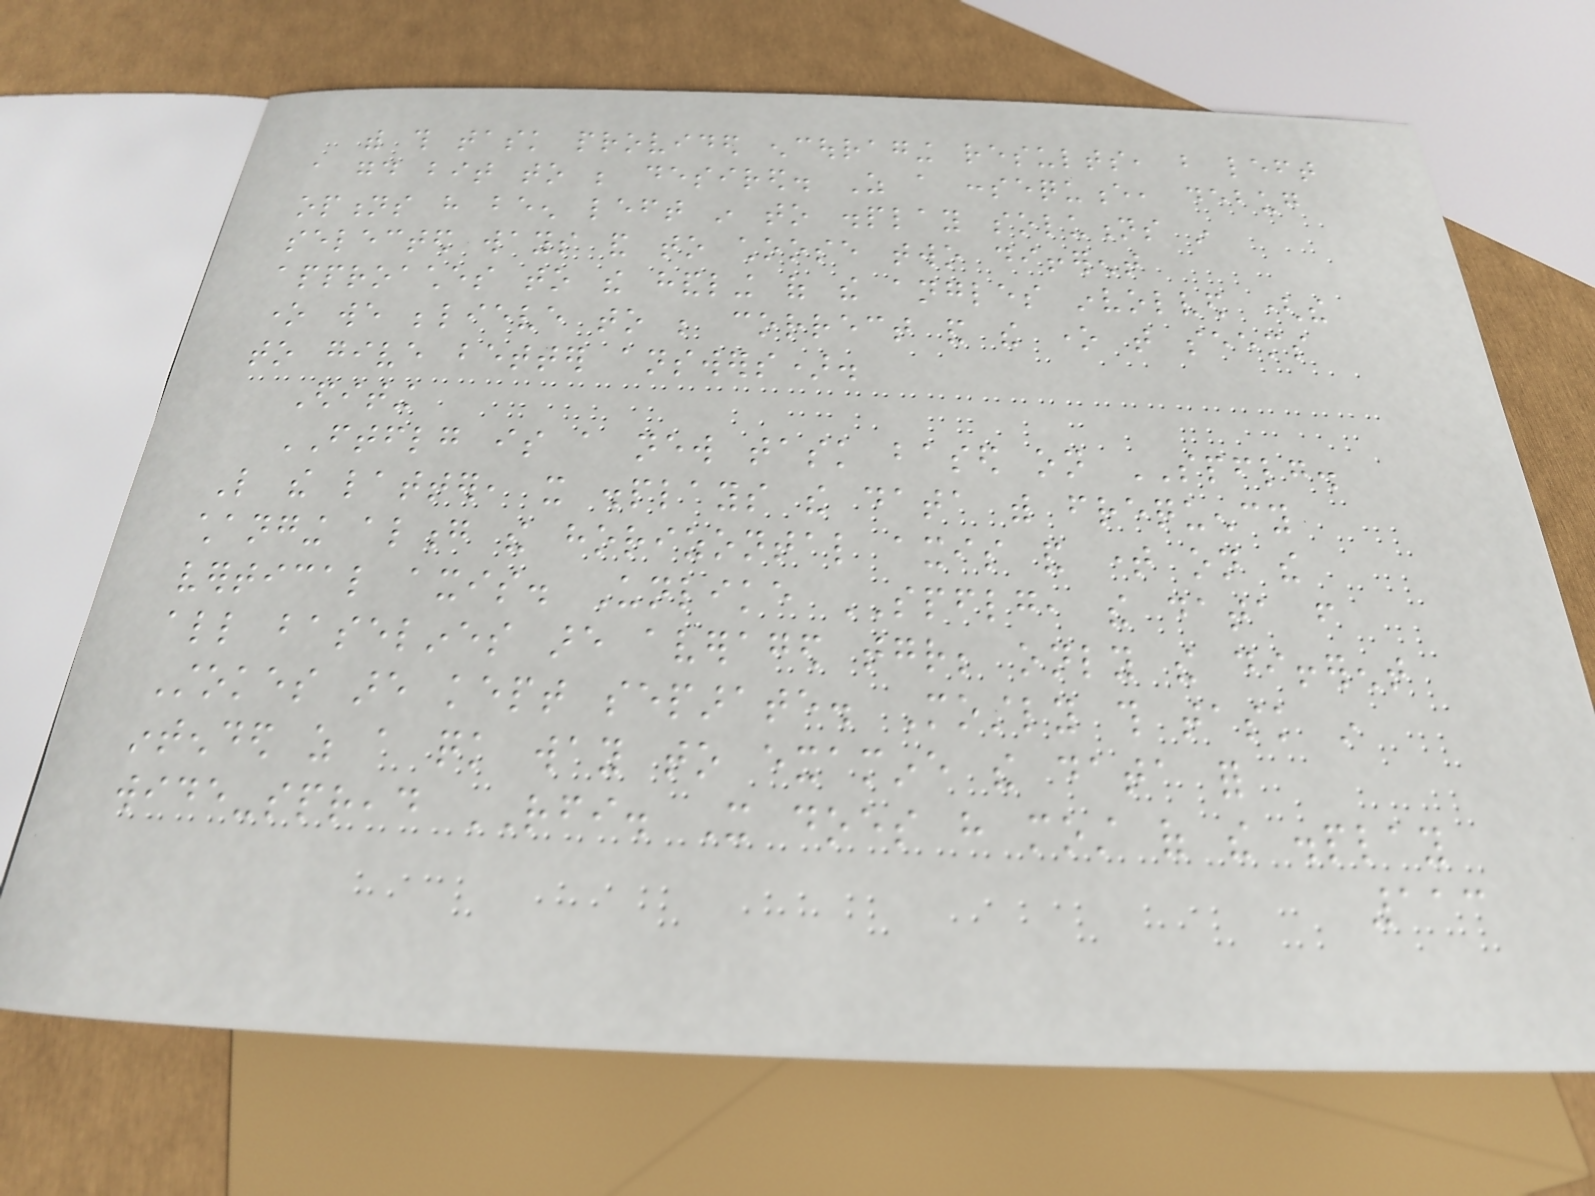with this task provided encouraging results, but left
a good bit to be desired. As a consequence, debug
options have been left in to display solutions in
selected ways and to choose two different
approaches to the handling of the angles involved (the
one we believe to be correct and the one that seems
to give better answers).
Editing
FTFLG is a new task based on SPFLG.
Like the latter, it displays the data with frequency
changing along the horizontal axis and time on the
vertical axis. Unlike SPFLG, the data from
all baselines are averaged together; only the different
Stokes are kept separate. Mostly this task in
intended as a quick way to examine the data for
wide-spread RFI. It does have most of the display
113
